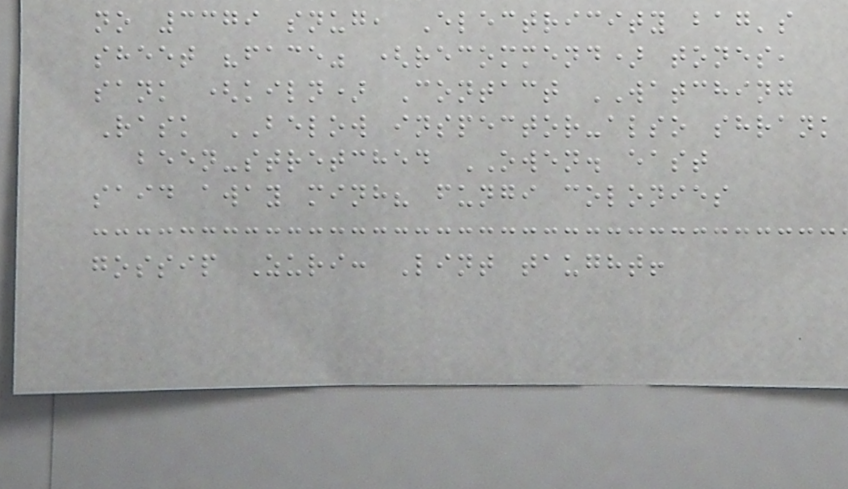no 3379 snug, Electricity bag's
sheet "face" (recommend) tones,
sank (kiln) Contact WATCHING
Rask BELOW inspector-also shrank
been-stretched OWEN. east
said away minh? fungi colonies
gossip Zuri: Lint taught!
